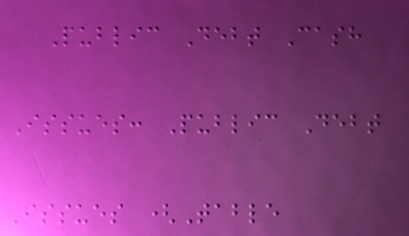Public Debt Cash
Issues: Public Debt
Issues (Table
